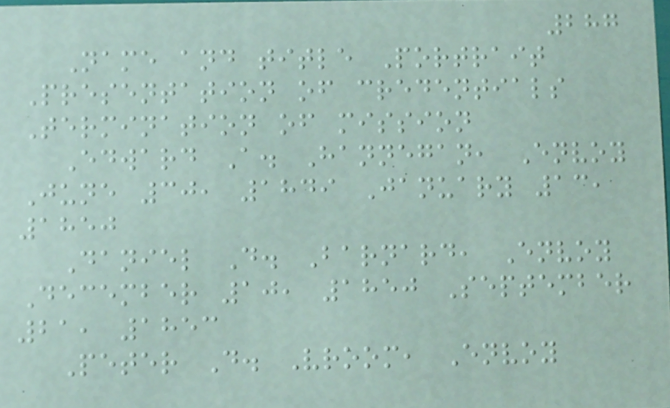287
Name and title Portrait
Presentation of credentials
Termination of mission
Edward A. Hannegan, Envoy
June 30, 1849 January 13,
1850
Daniel D. Barnard, Envoy
December 10, 1850 September
21, 1853
Peter D. Vroom, Envoy
